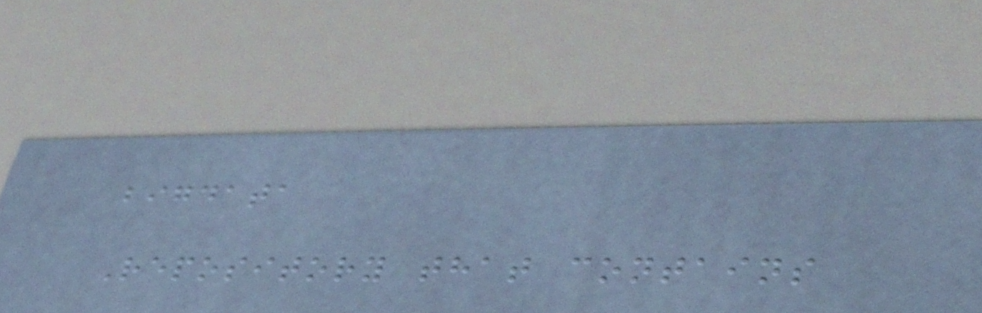bigdata
Repository that contains
